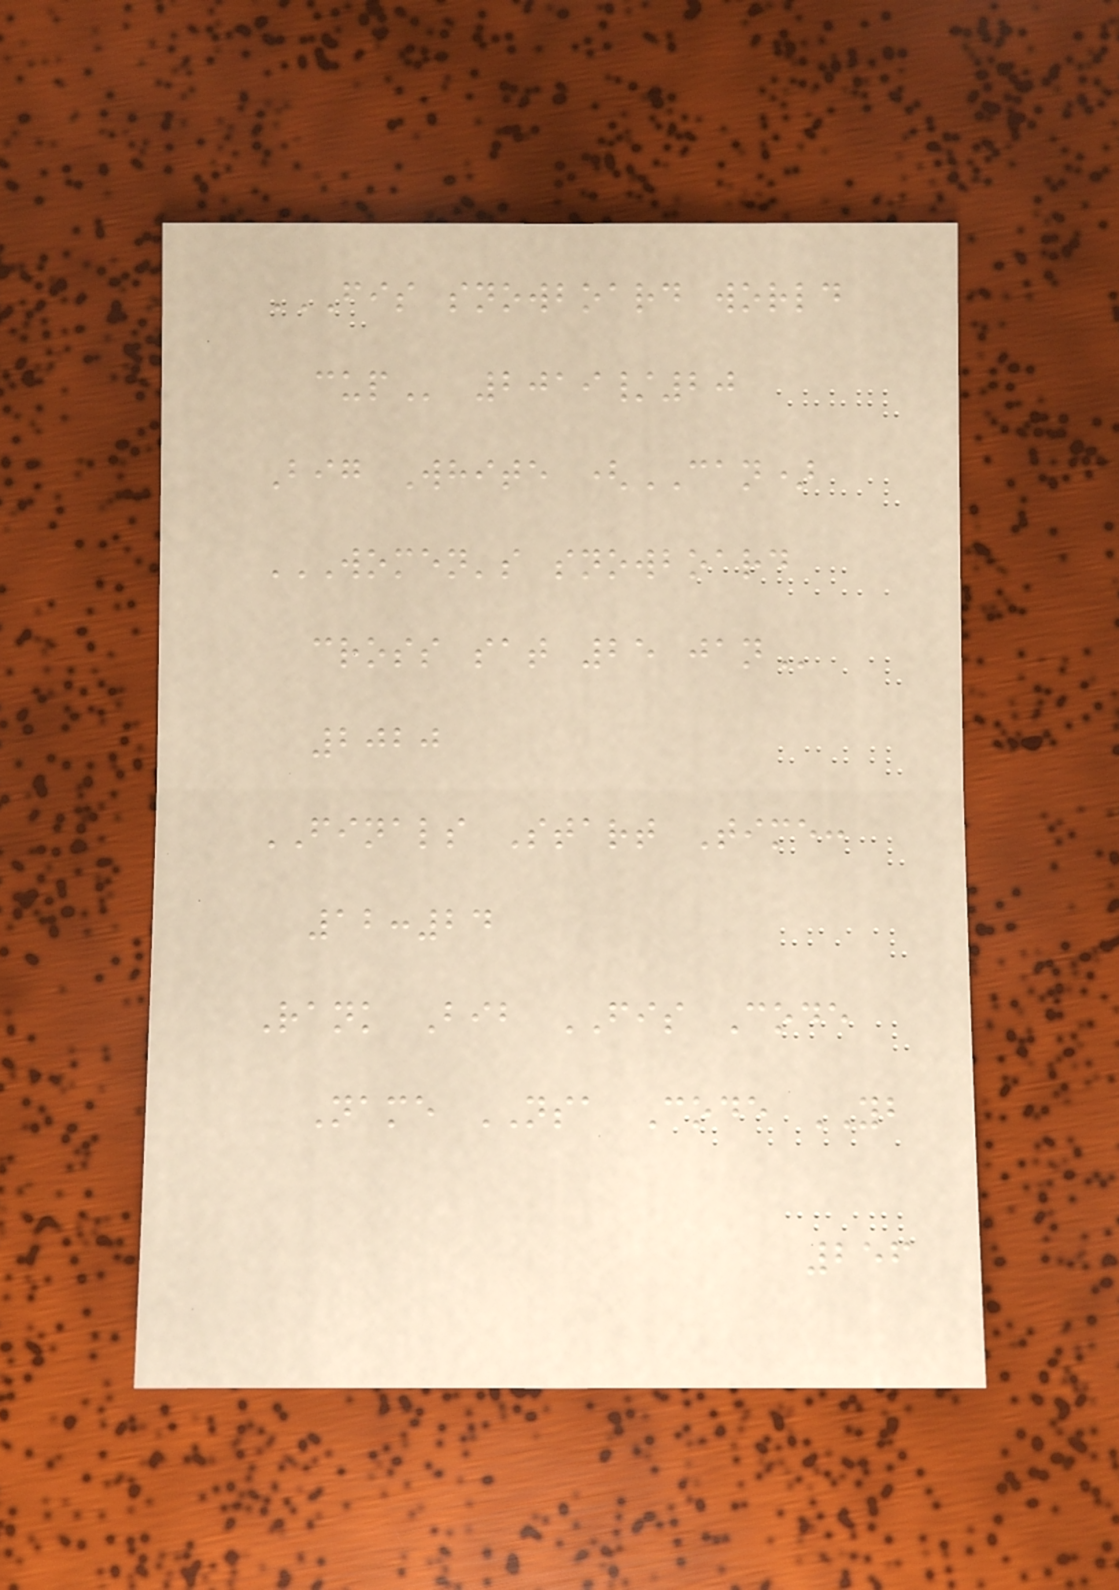FIS SNOWBOARD WORLD
CUP 2019/20
Big White (CAN)
WOMEN'S SNOWBOARD
CROSS SAT 25 JAN
2020
FINALS Start Time:
12:24
Rank Bib FIS Code
Name NSA Code YB
256
